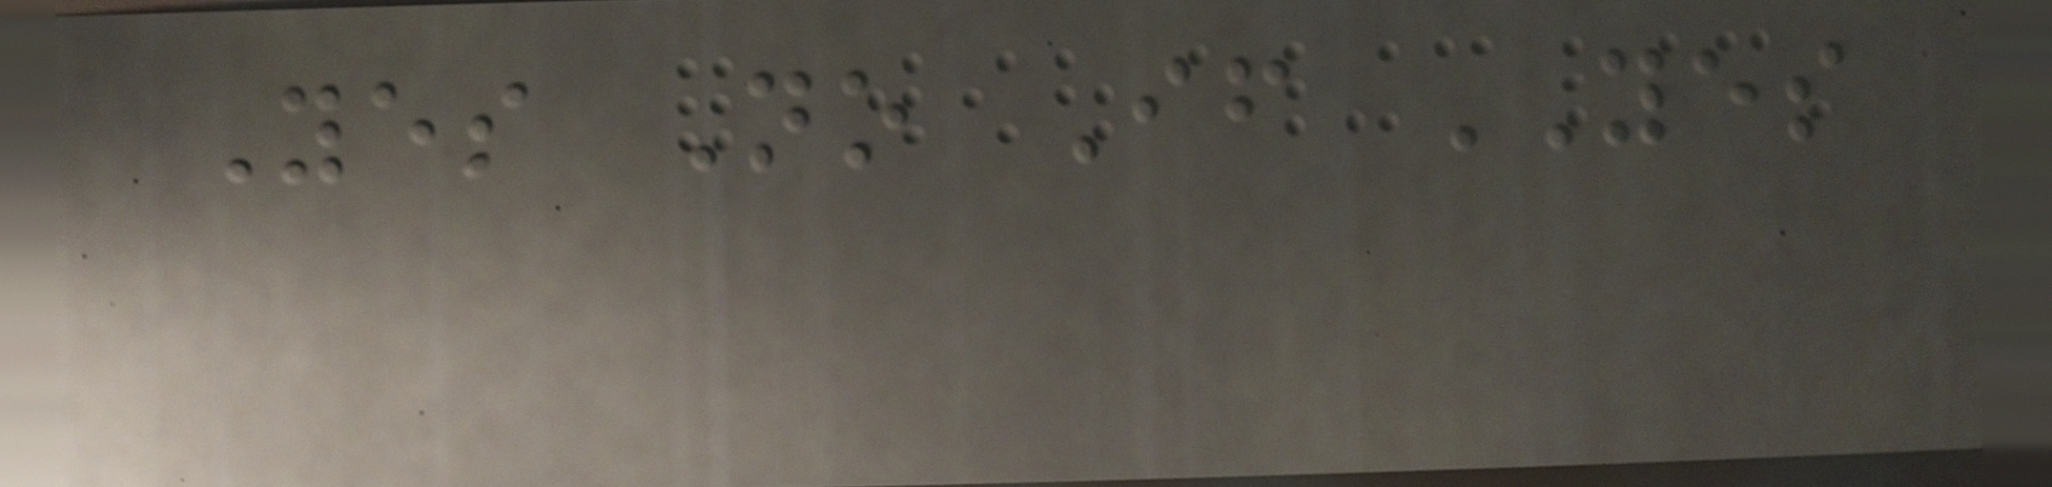Yes No If YES
